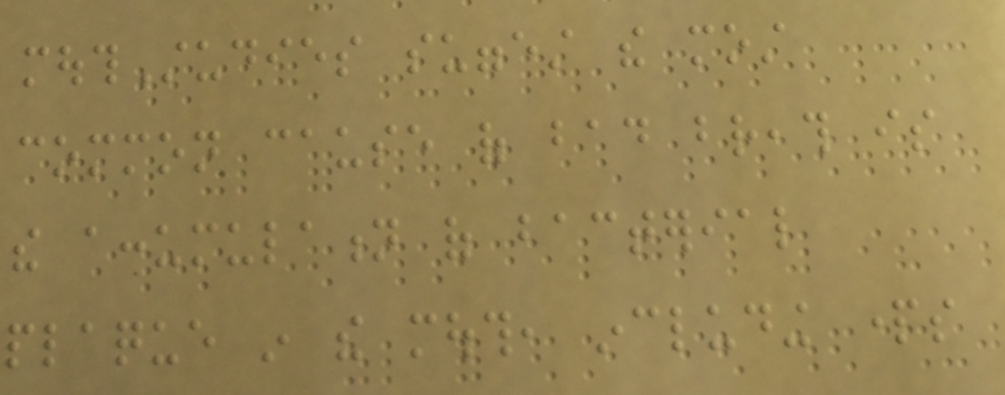mouthStudies suggest the most
common cause of bad breath is
the accumulation of bacterial
plaque in the mouth, including parts
